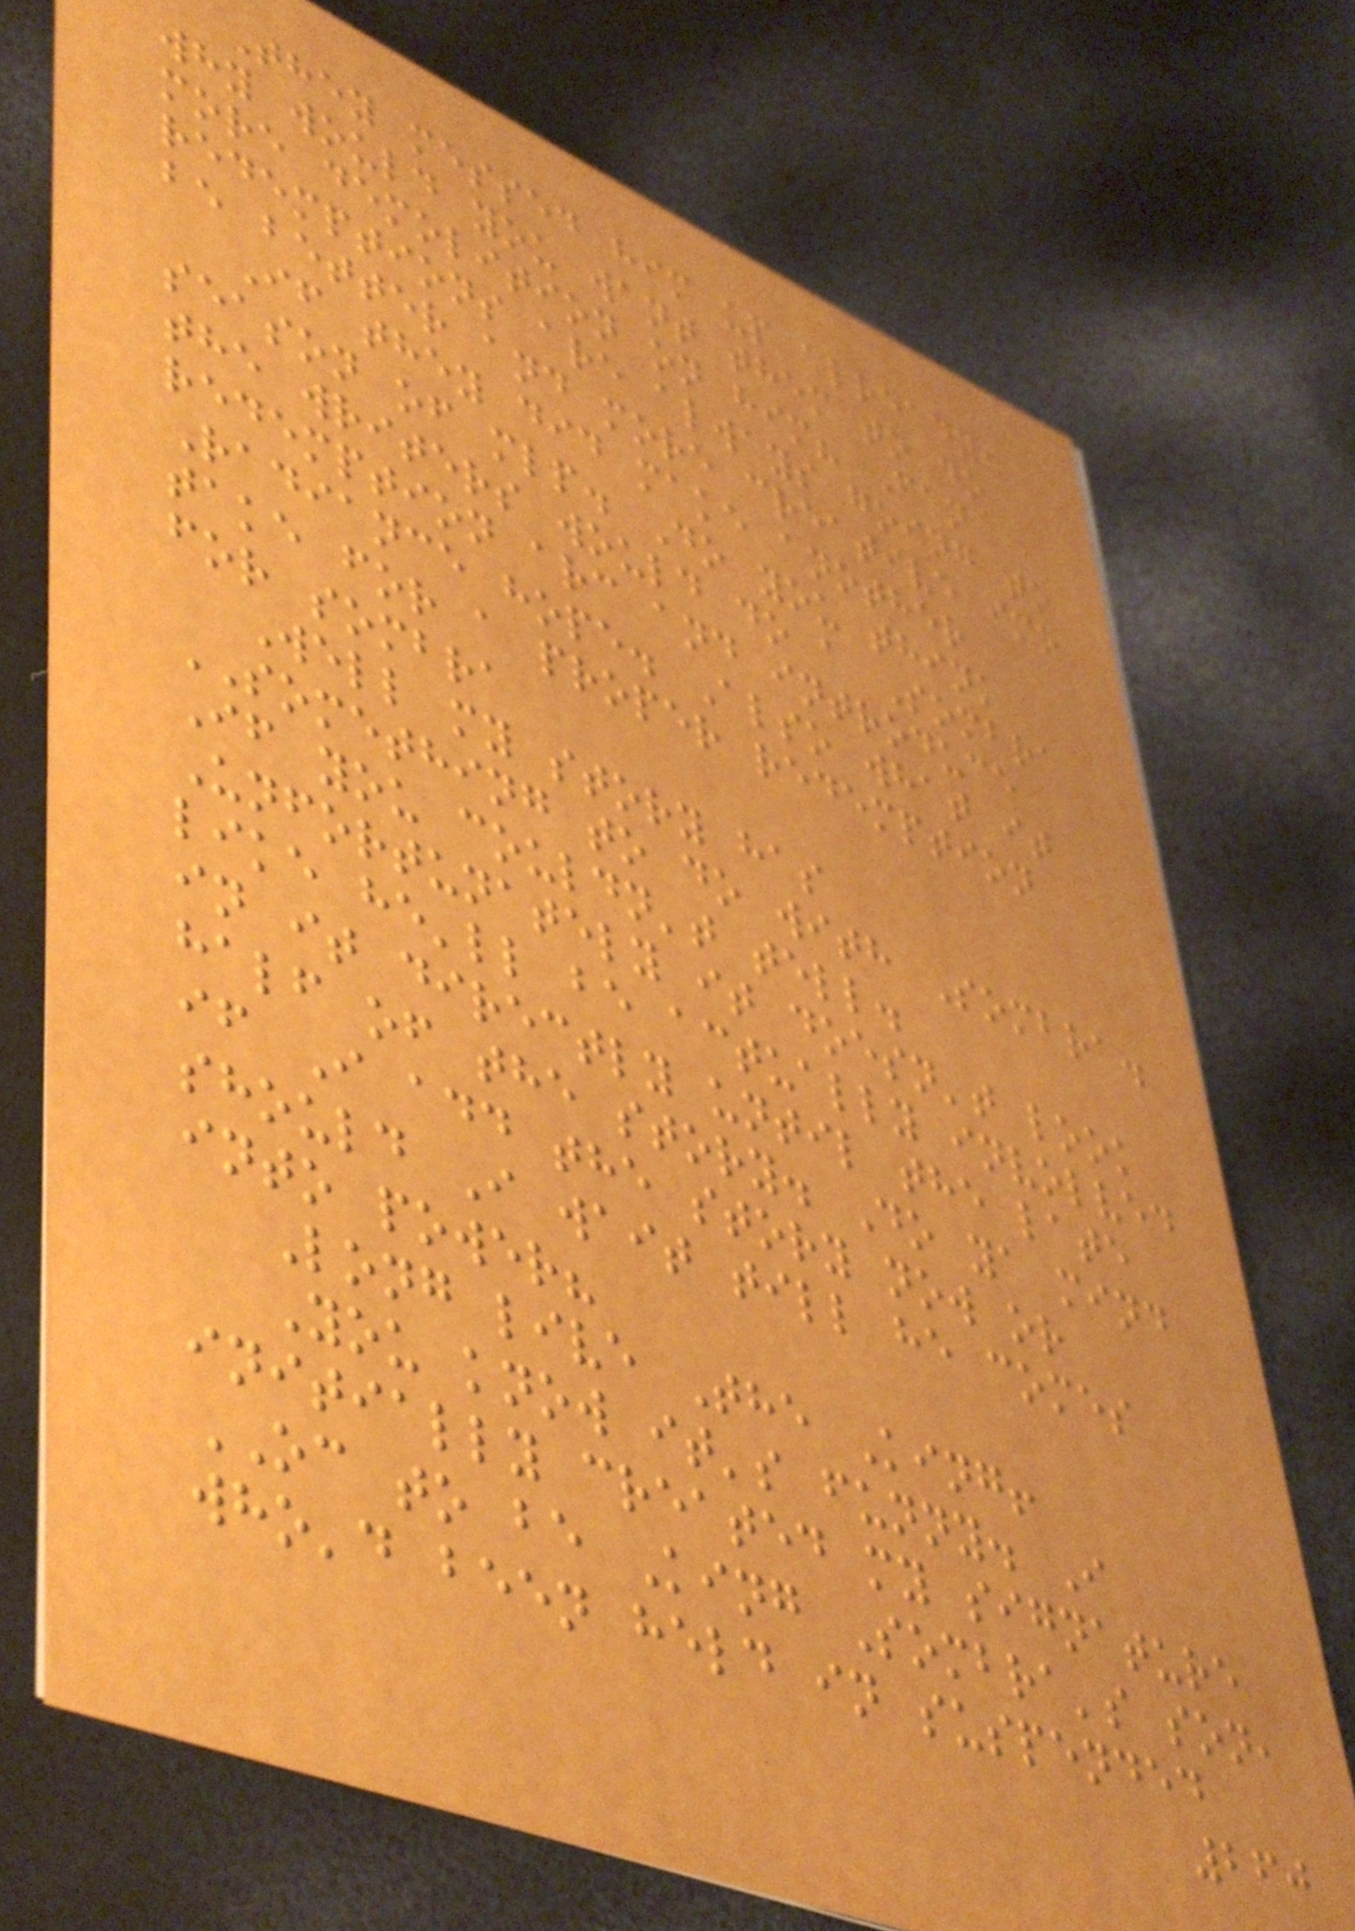They messed him up already,
why would you want them to do
more demolition on him? Fan
redemptions are always going to
be better and more creative imo
If they did make another
season of mlp. Do you think
the writers would do a Sombra
redemption arc and introduce
Radiance hope. Also what it
take for a proper redemption
for sombra
Well my story has
SOMETHING to do with Sombra.
If you couldn't tell.
Unfortunately it doesn't look
like he'll be actually involved
in it directly until the late
half of the story. Do ya mind
if I add the story now or
should I wait till he comes
into power?
Long live The King!
You know it's funny. I
initially created my signature
OC to be King Sombra's son,
who'd been held in suspended
260
